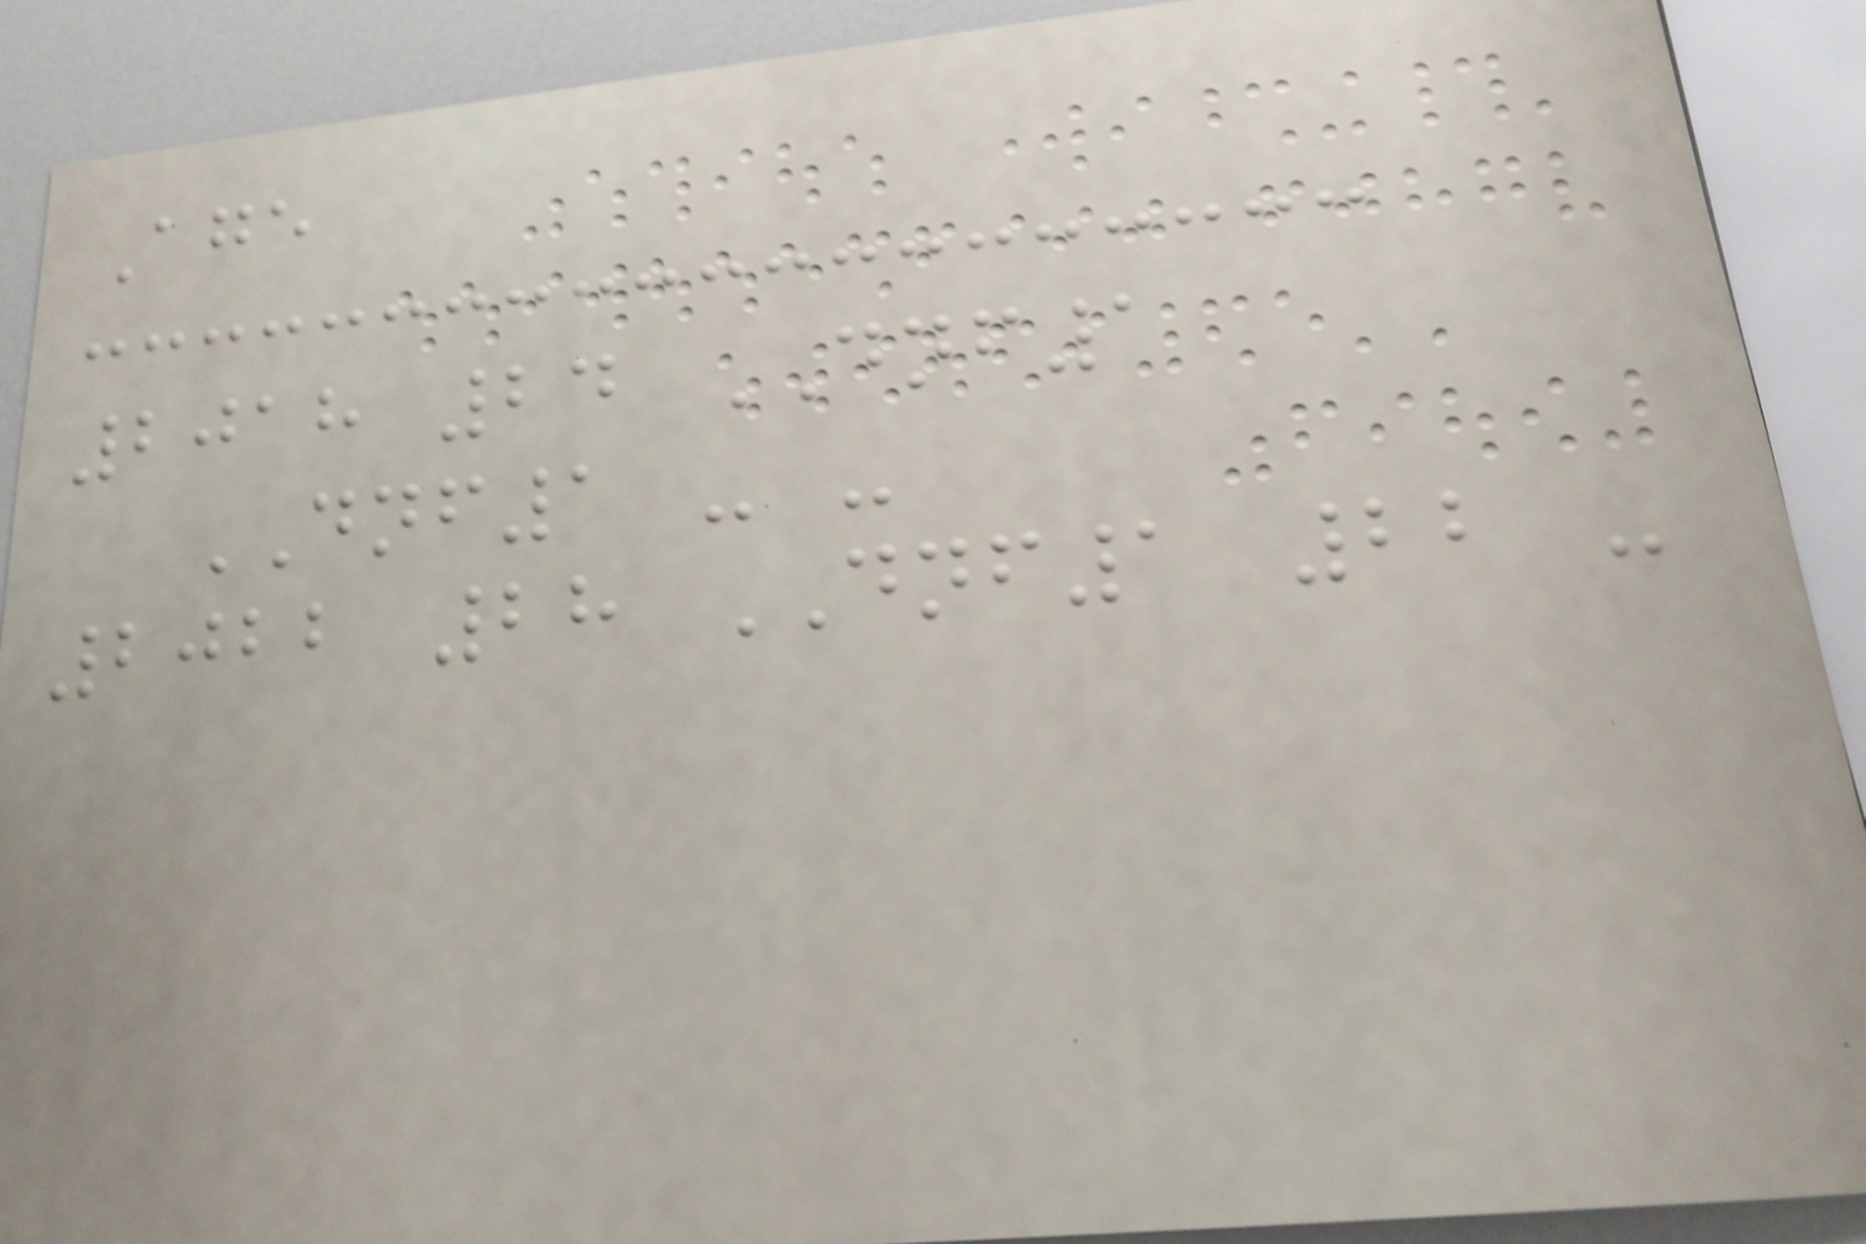Age
2018 24 DNF1
DNF1 - -
2022 28 DNF1 22 -
